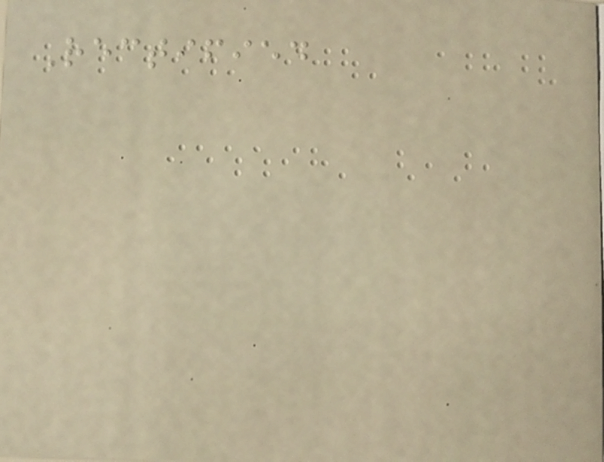Rectified
